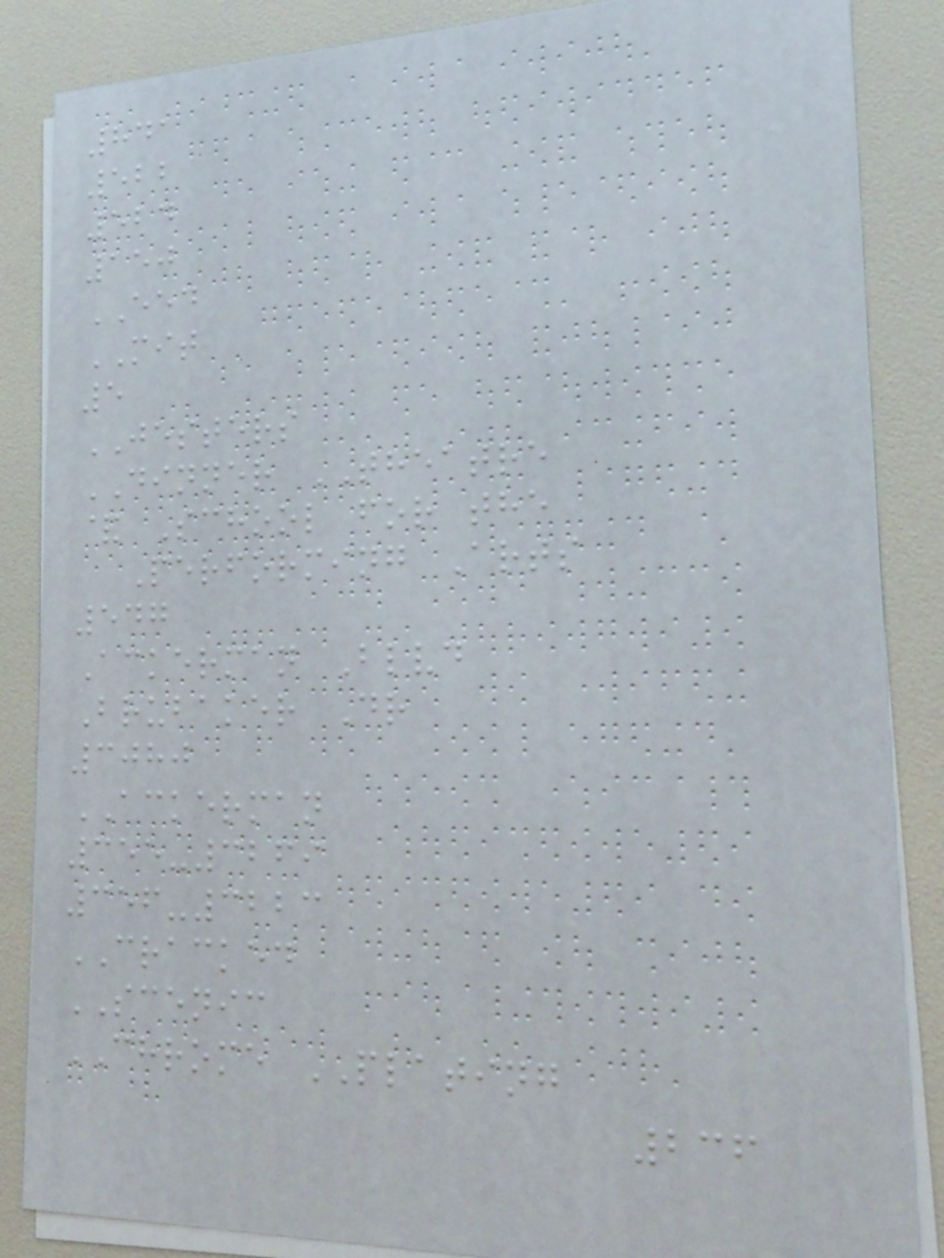841
522
524
150
EED
MIT
5
JESTERS
DINNER THEATRE
& School for the
Performing Arts
547
Ackerman Blvd
Brubaker Dr
3080
ACKERMAN
355-3269
356-3223
CRACKED
SCENIC
CHROME PLATING
236
